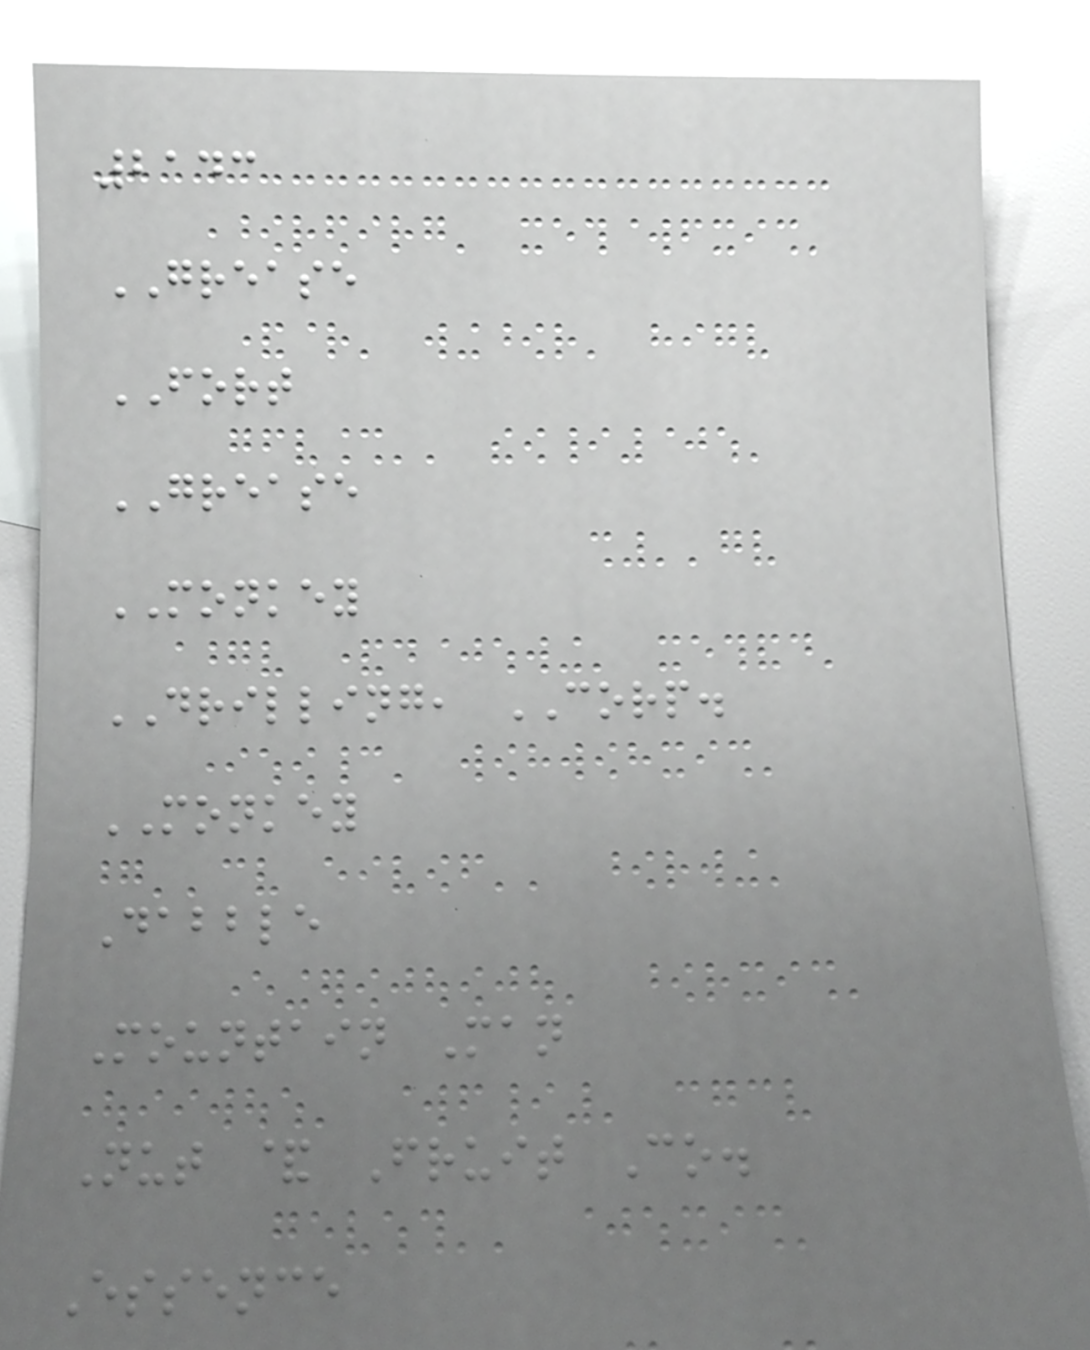2143
GREASE
FORT
GREASE
MONKEY
DRILLING, CORP.
MONKEY
Dabble
Mountain Man
Nut & Fruit Co.
Essence
